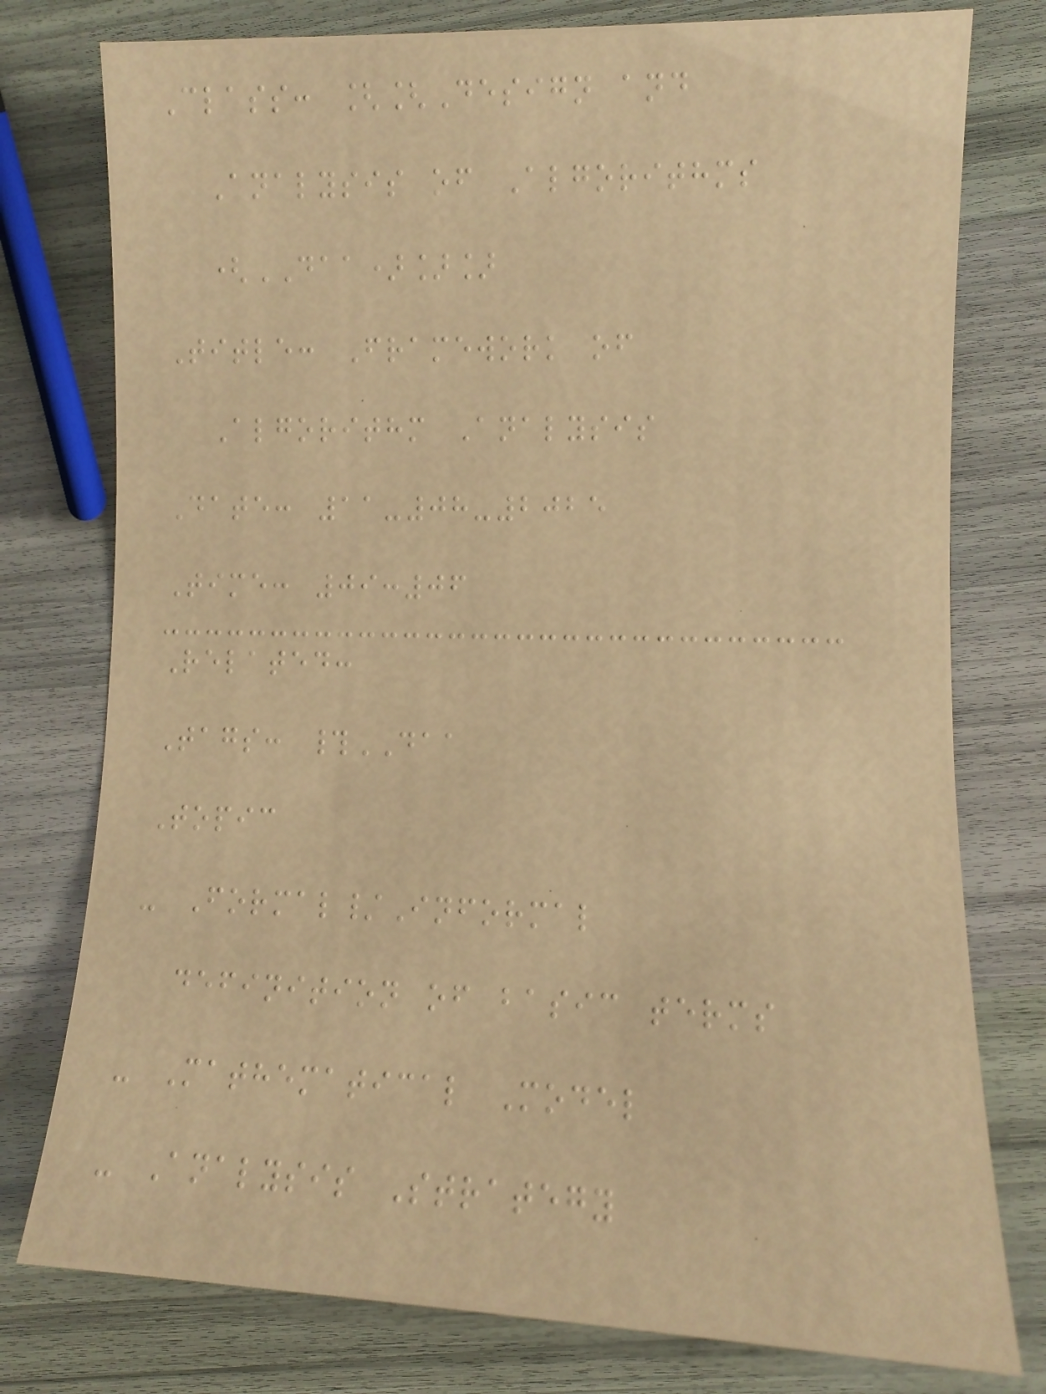Class: [[Design and
Analysis of Algorithms
(DAA)]]
Title: Framework of
Algorithm Analysis
Date: 11-08-2025
Time: 09:06
Related:
Tags: #DAA
Topic
- Formal/Informal
definition of basic terms
- Mathematical Model
- Analysis Strategy
